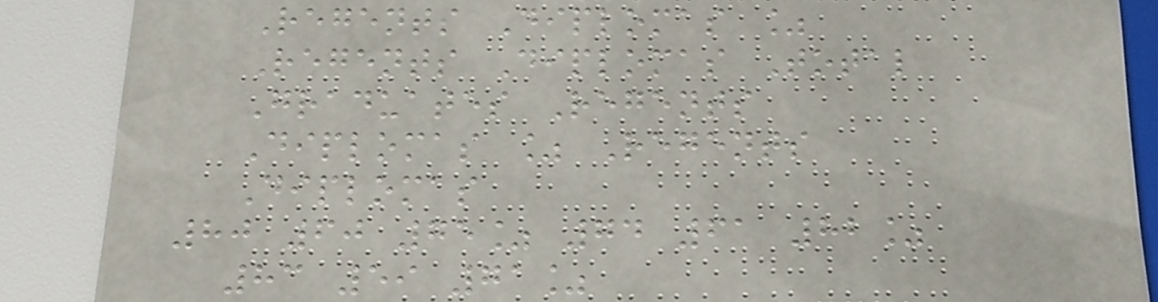Regents Diplomas %
Regents Diplomas Total
Graduates Regents
Diplomas % Regents
Diplomas
80 60 75% 74 61 82%
83 59 71%
